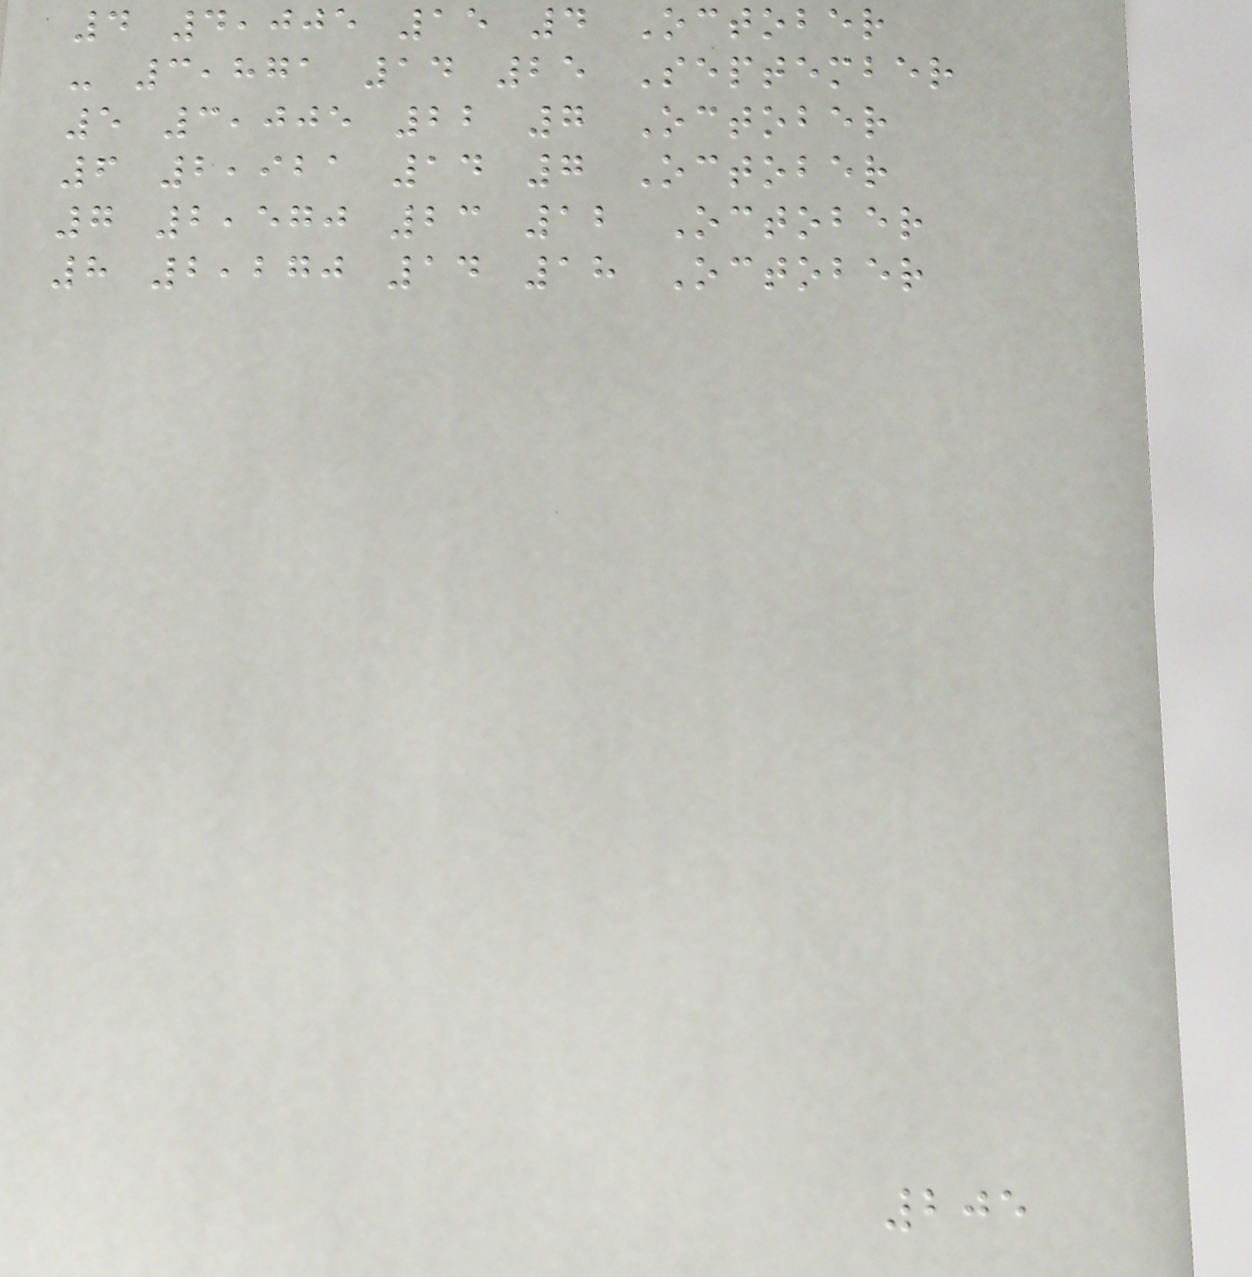4 4,005 15 4 October
- 3,871 14 25 September
5 3,005 22 7 October
6 2,921 14 7 October
7 2,570 23 12 October
8 2,270 14 18 October
205
